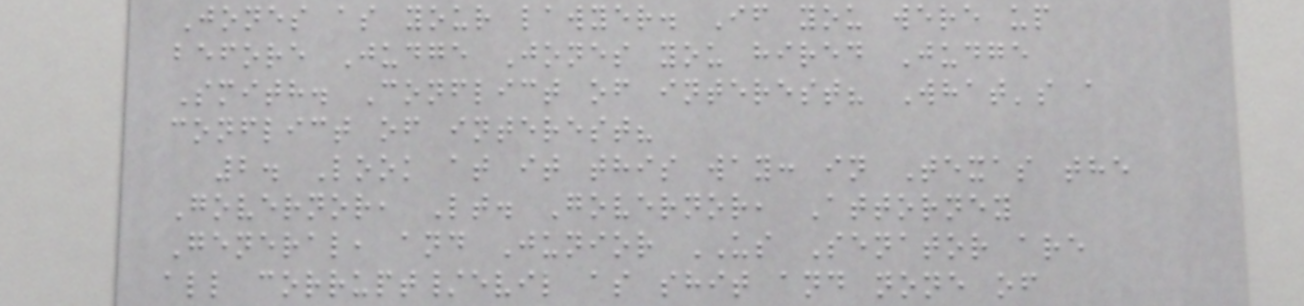Jones as your lawyer. If you were up
before Judge Jones you hired Judge
Smith. Conflict of interest? What's a
conflict of interest?
2. Look at it this way: in Texas the
Governor, Lt. Governor, Attorney
General, and Junior US Senator are
all corrupt/evil as shit and none of
